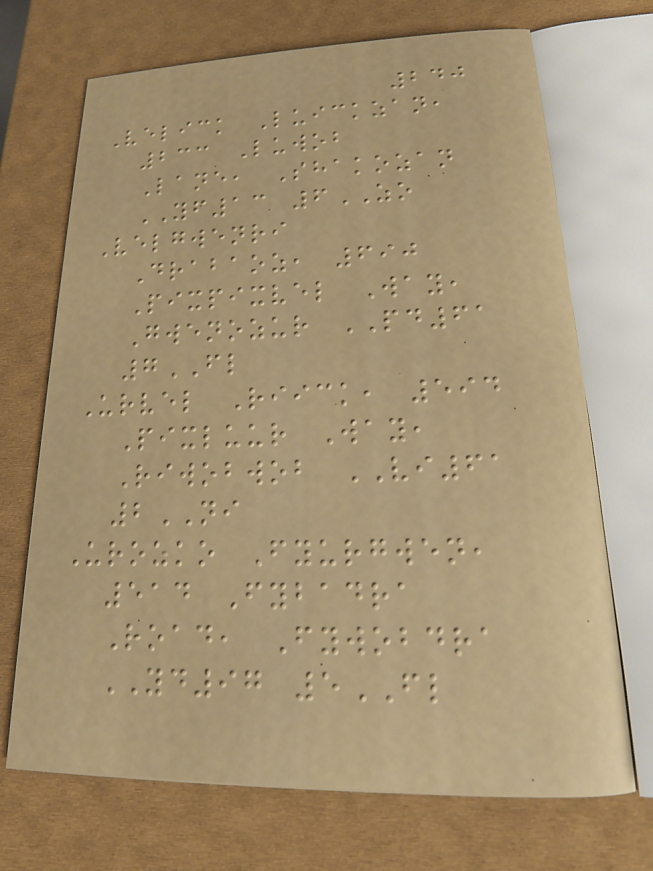240
Velick Luickzan,
233 Luwob
Lane, Shakozan
YF13 6ZO
Velgwenri
Drabaoz, 690
Pixpixvel Way,
Gwenozur PD61
7FL
Urvel Riick, 594
Pixluur Way,
Riwobwob VI61
2NI
Urozko Fyurgwen,
514 Fybadra
Road, Fywobdra
YD97 5FL
